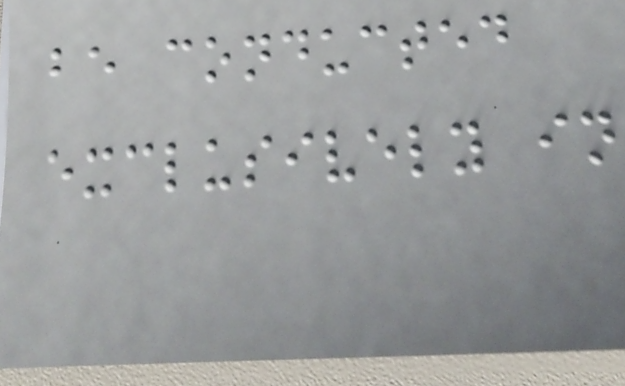be conducted
exclusively in
